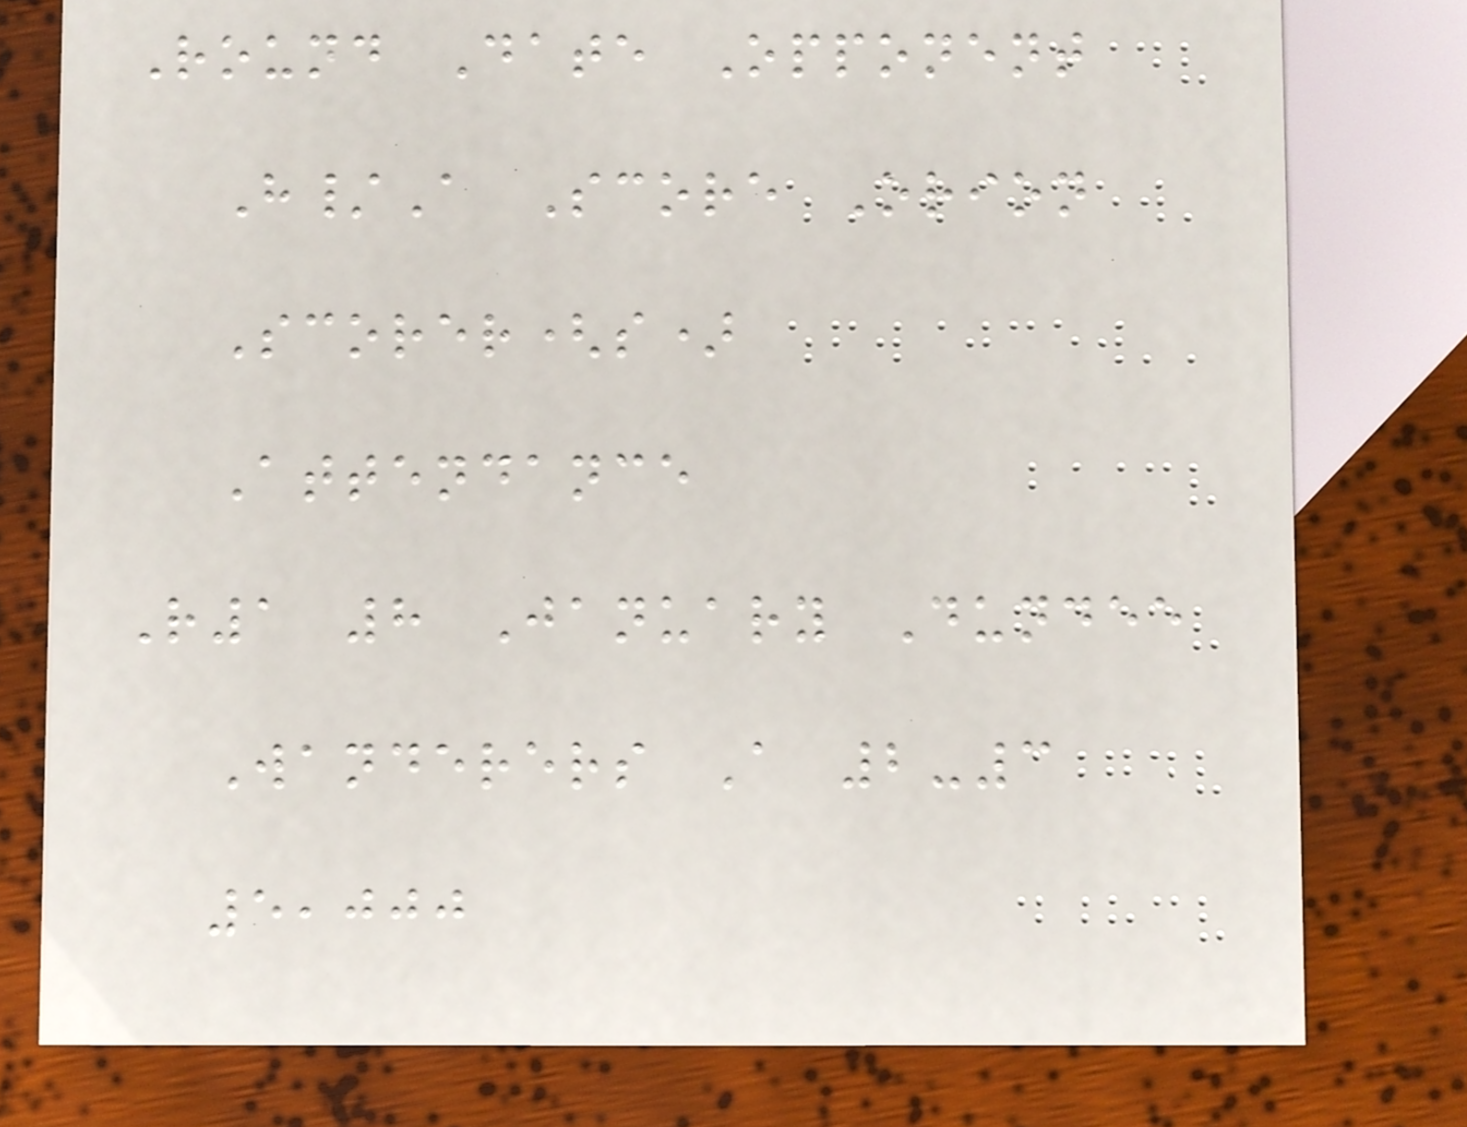Round Date Opponent
H/A Score Orion
Scorer(s)
Attendance
R1 8 January Dundee
Wanderers A 2-3
5,000
